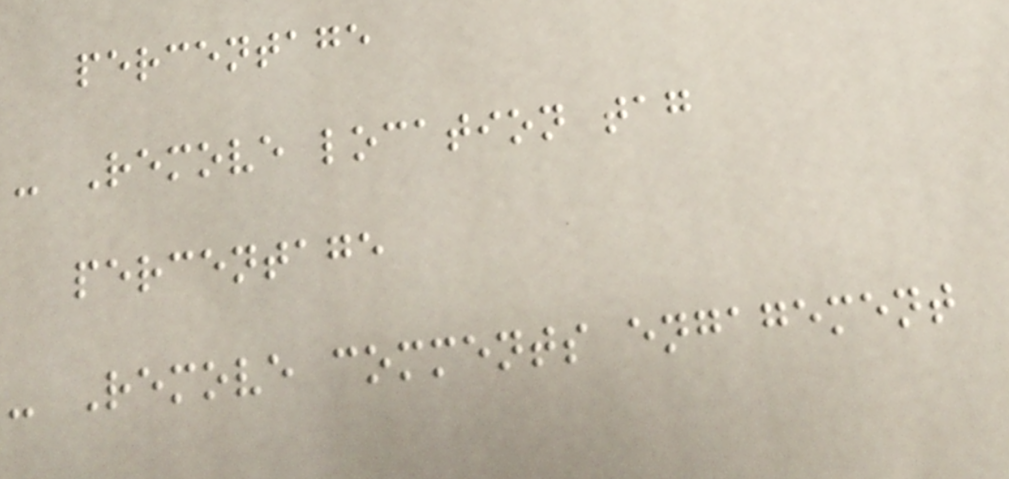percentage
- Remove location tag
percentage
- Remove comments engagement
